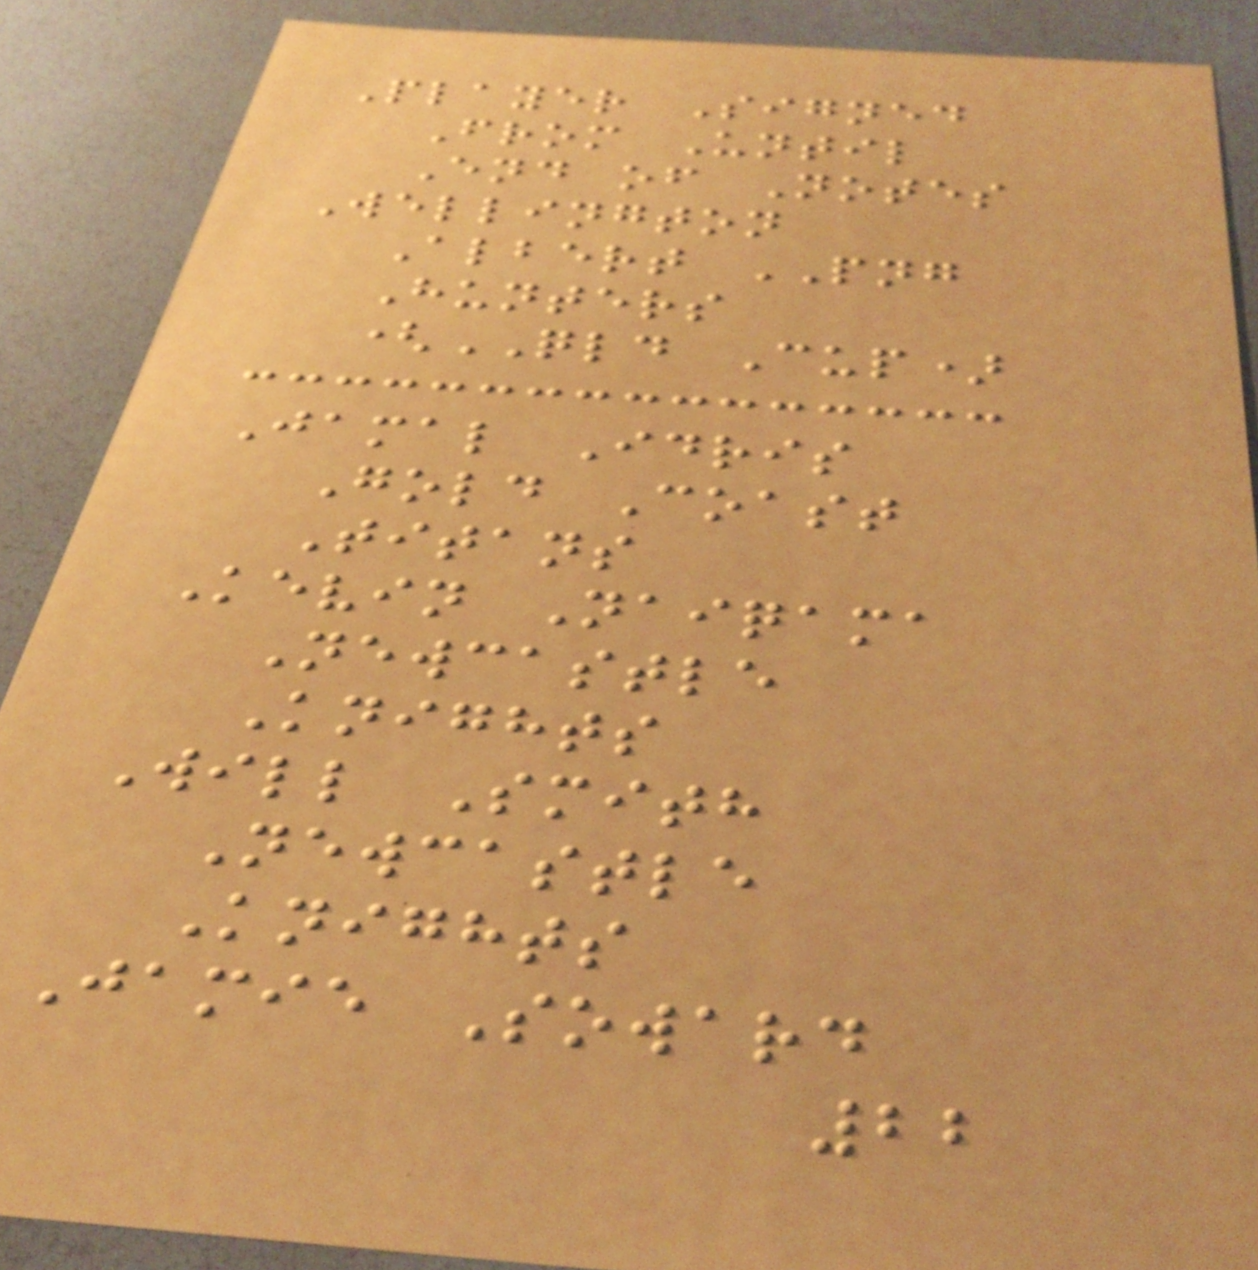Player Signed
From Until
End of Notes
Wellington
Albert PNG
Hunters
(QLD Cup)
Jamal Idris
Gold Coast
Titans
Kevin Naiqama
Newcastle
Knights
Will Smith
Newcastle
Knights
Jamie Soward
22
